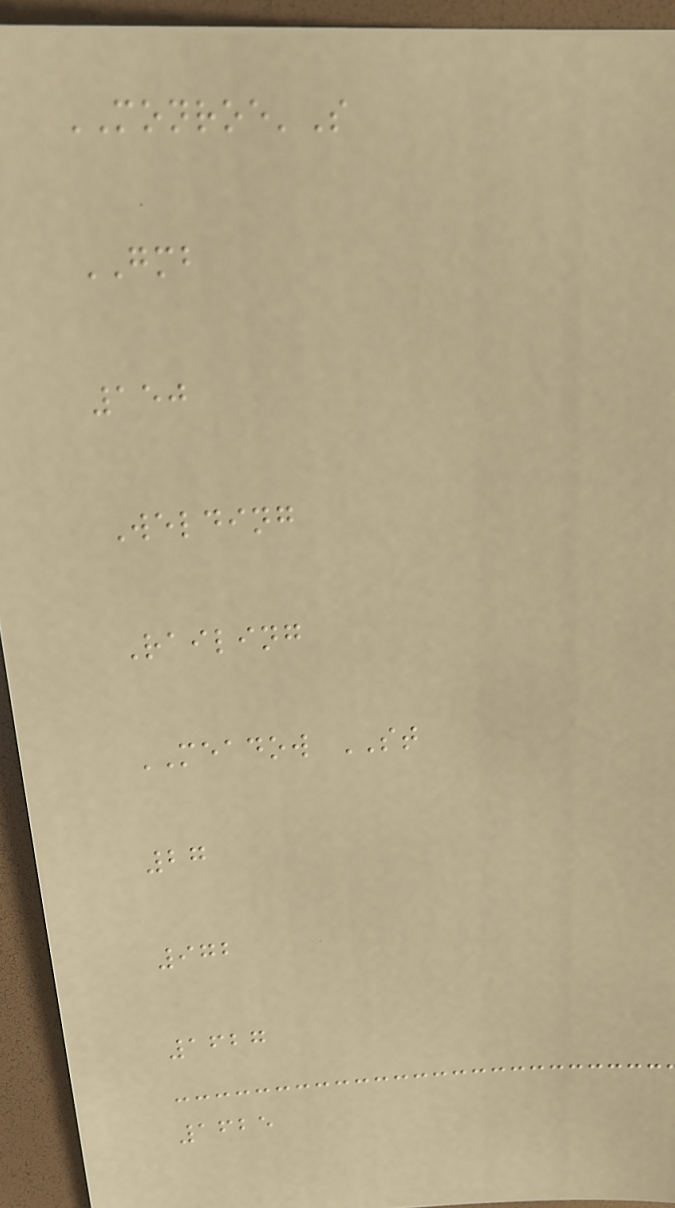MONROE'S
GMB
150
Welding
Railing
MEADOW ST
27
972
1627
1625
